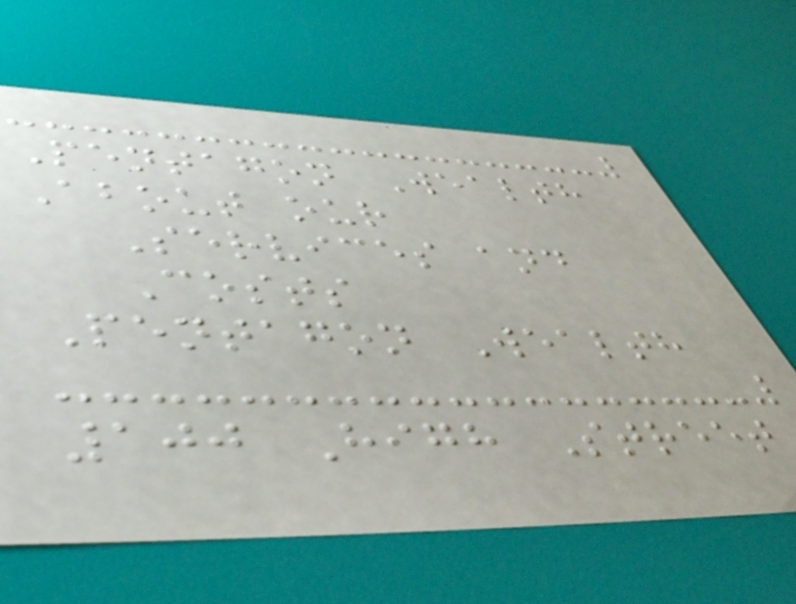Pentagon Wealth
About our
Services and
Costs
Pentagon Wealth
100 High Street
